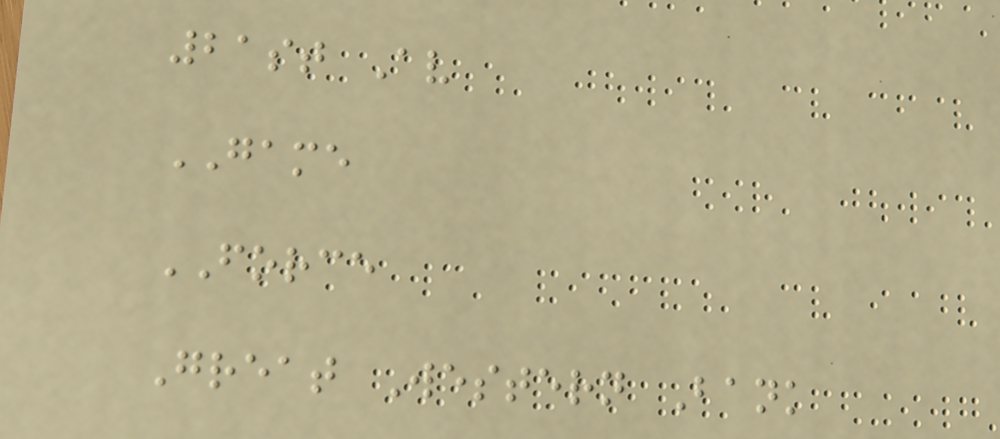21st Av
GAME
FORCE
Great Western Bank
